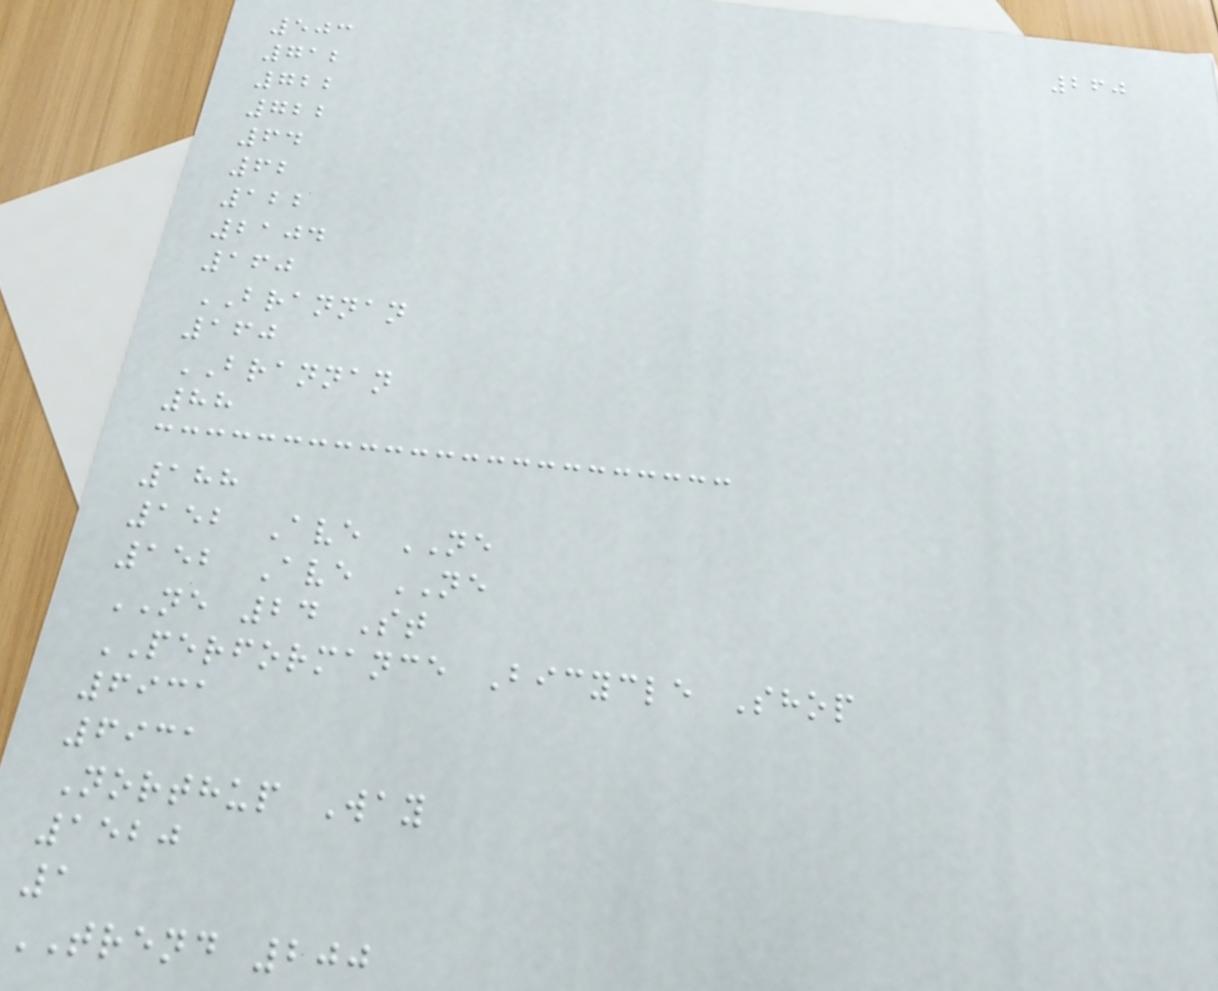260
503
712
722
722
64
62
122
2104
160
BRANNAN
160
BRANNAN
88
188
152 Ave NE
152 Ave NE
NE 24 St
PERFORMANCE Bicycle Shop
6931
6931
Northup Way
1520
1
TREND 200
